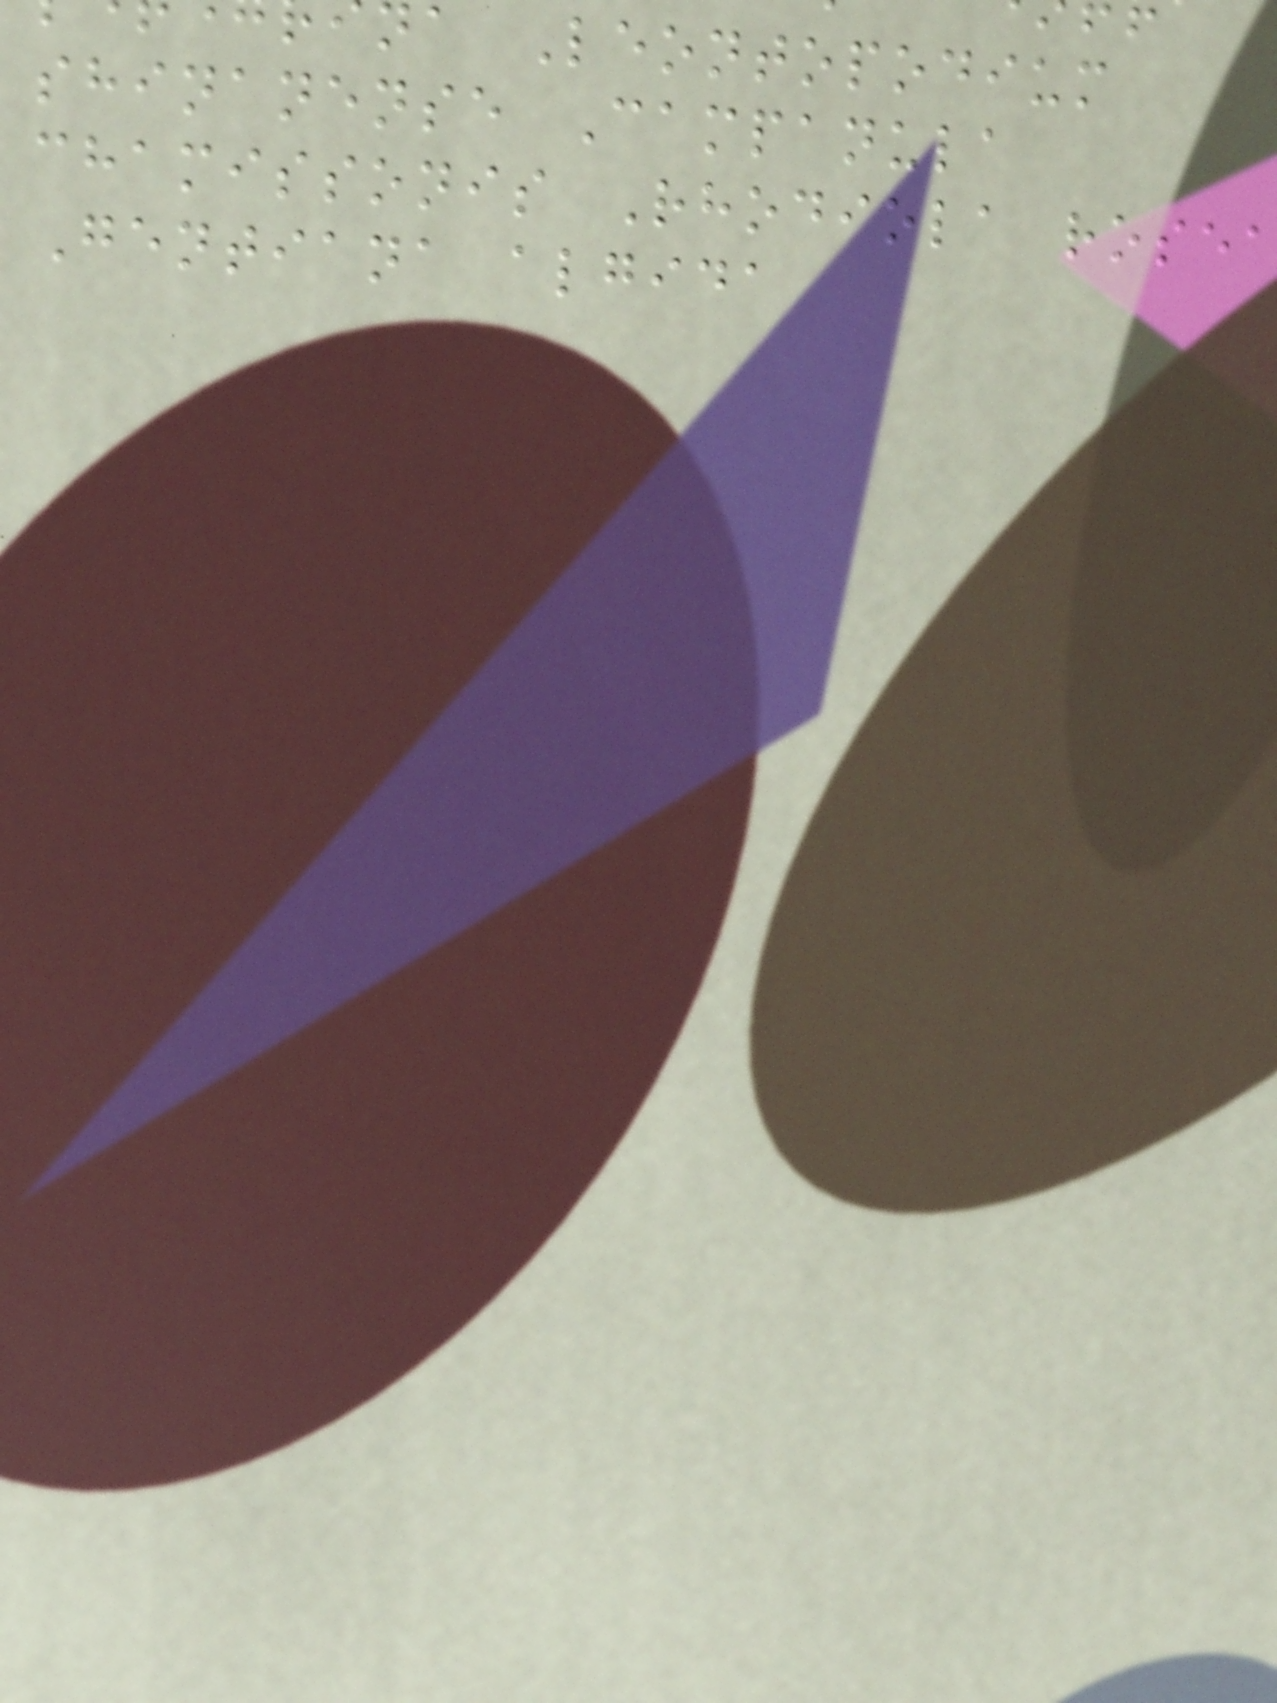a Leontopodium
shinanense Campanula
chamissonis Rhodiola rosea
Gentiana algida
